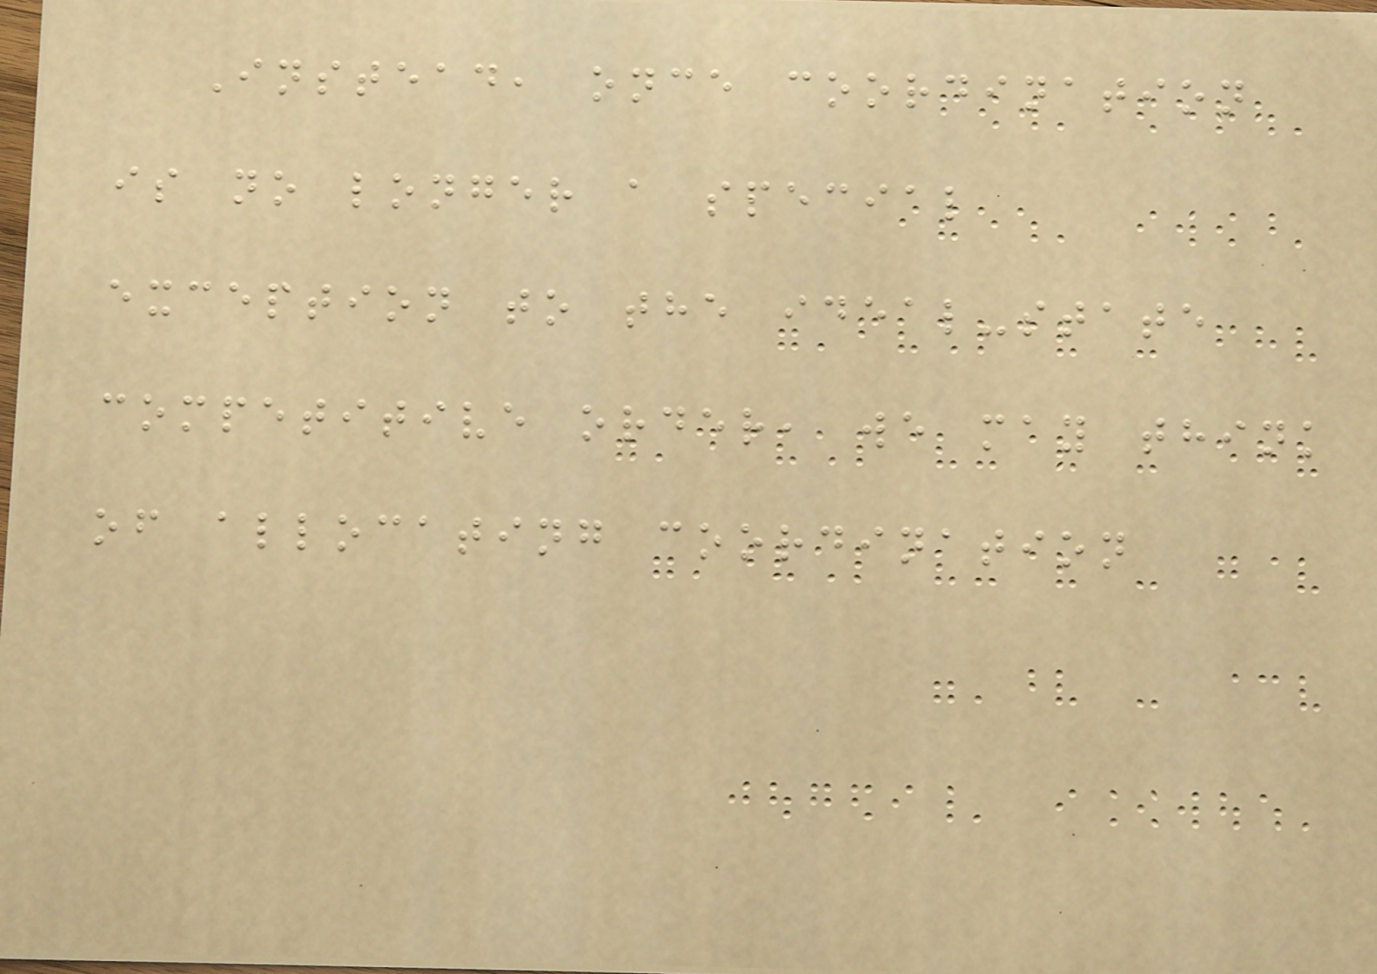Instead, once coordination
is no longer a special
exception to the ideal-state
competitive order, we may think
of allocating coordination
